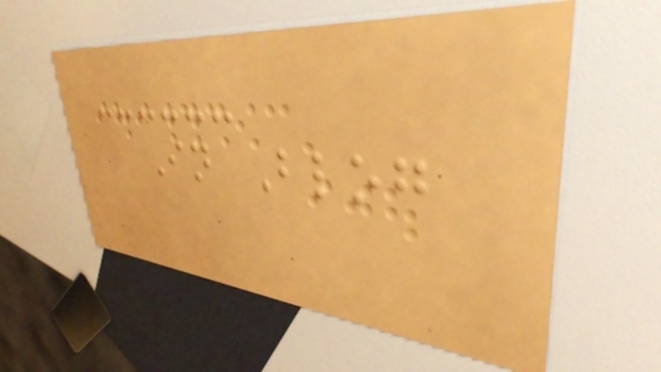In Blog
